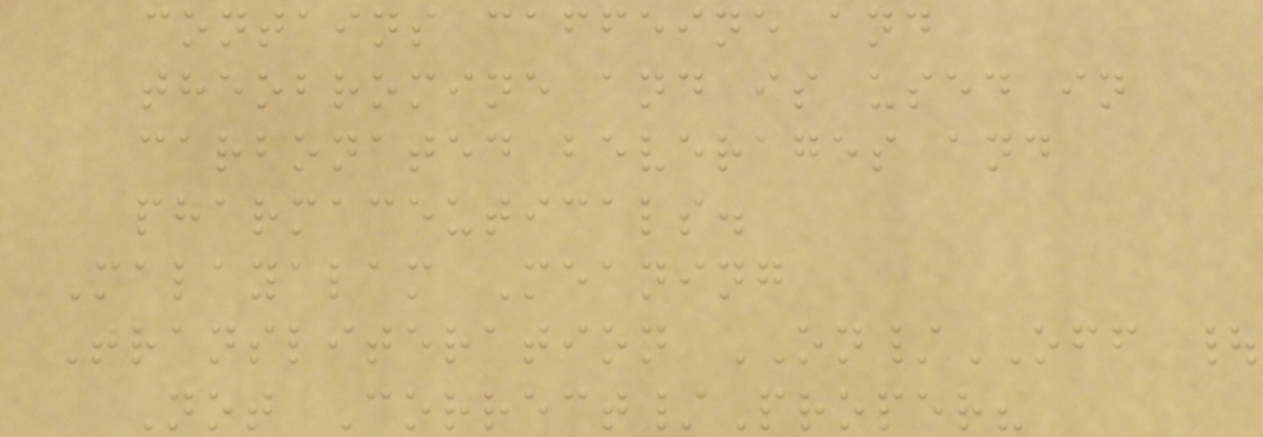contains caffeine and
theobromine and is used in
carbonated beverages and
pharmaceuticals.
Malayalam Meaning
Transliteration ON/OFF |
Not Correct/Proper?
